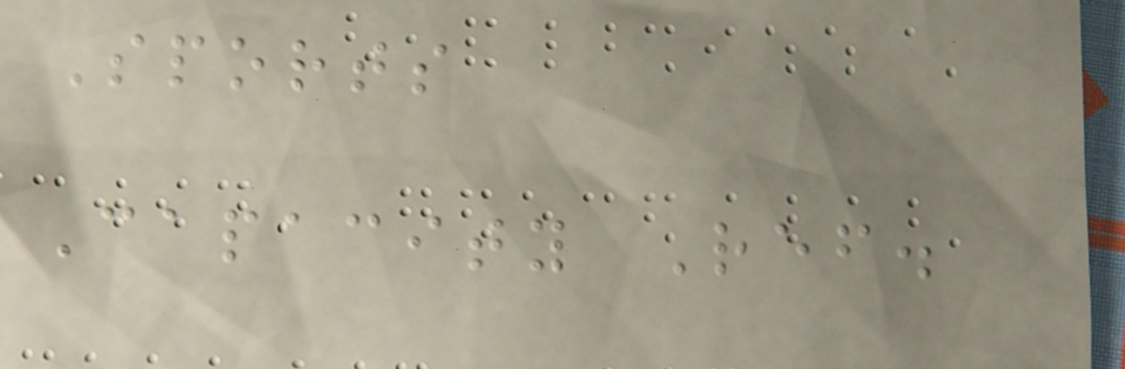Sports
Capacity Ref.
